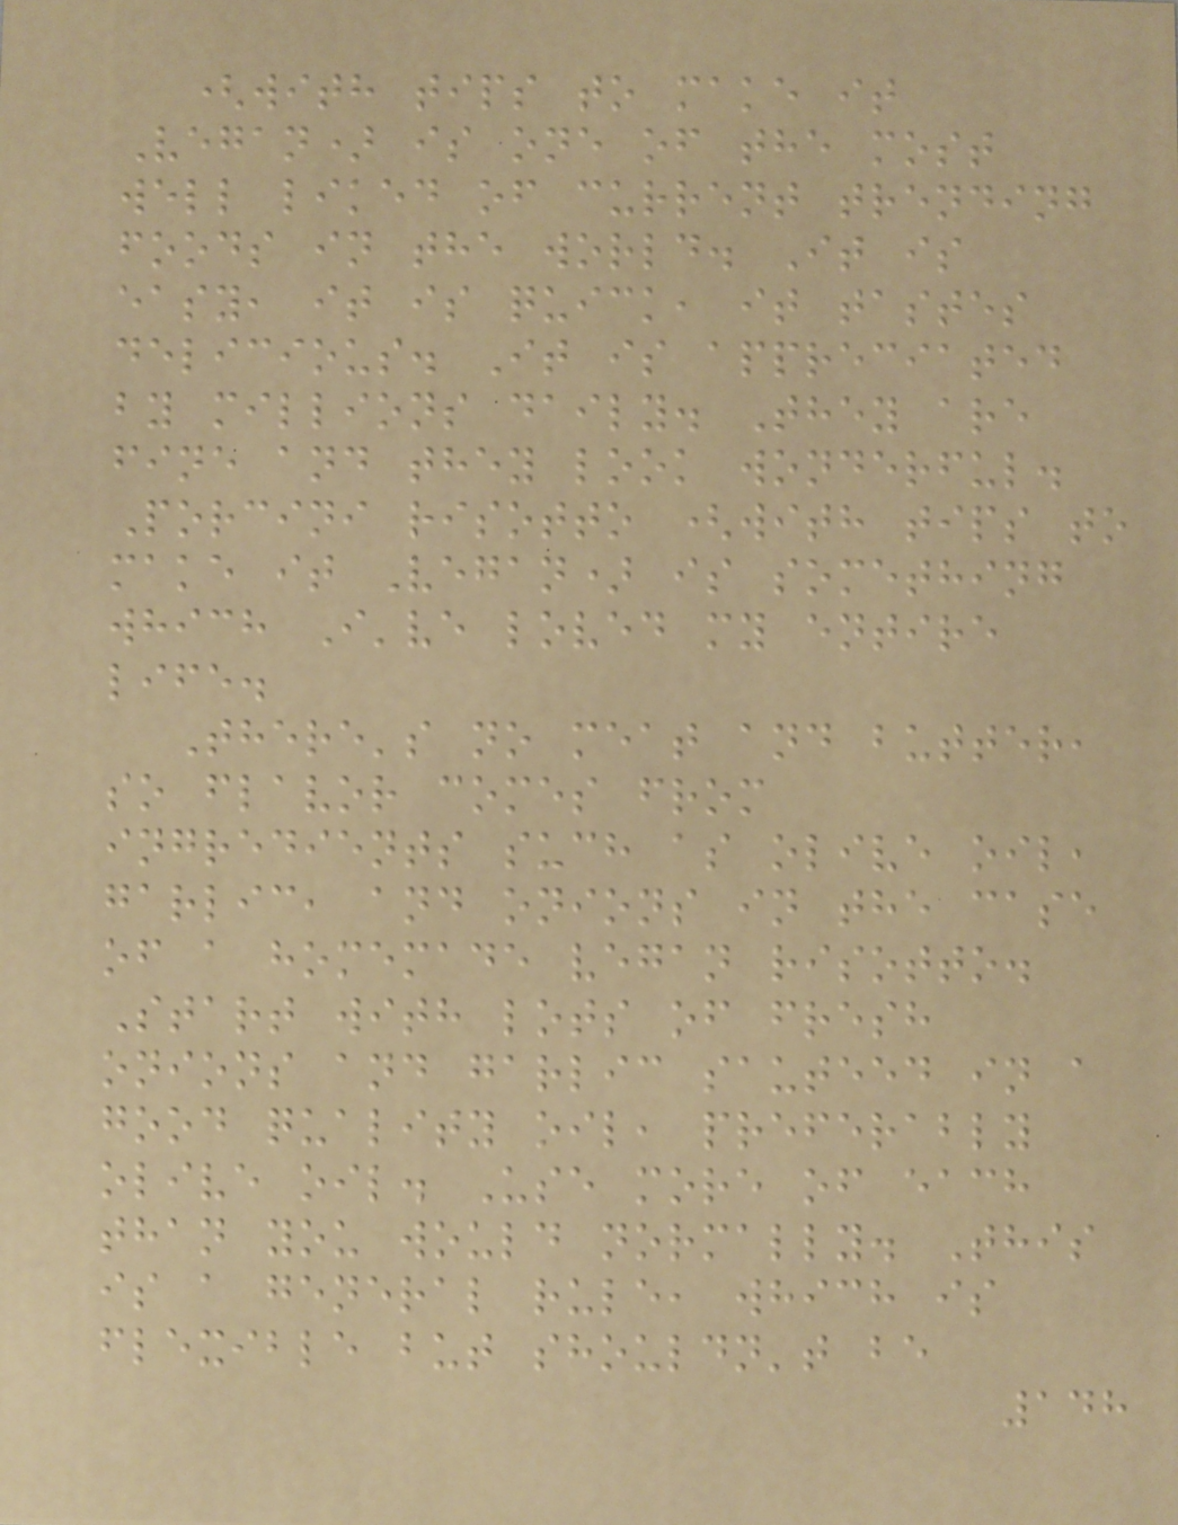(with tips to make it
Vegan) is one of the most
well liked of current trending
foods in the world. It is
easy, it is quick, it tastes
delicious. It is appreciated
by millions daily. They are
fine and they look wonderful.
Porcini risotto (with tips to
make it Vegan) is something
which I've loved my entire
life.
There's no meat and butter,
so flavor comes from
ingredients such as olive oil,
garlic, and onions in the case
of a homemade vegan risotto.
Start with lots of fresh
onions and garlic sauteed in a
good quality oil, preferably
olive oil. Use more of each
than you would normally. This
is a general rule, which is
flexible but shouldn't be
148
